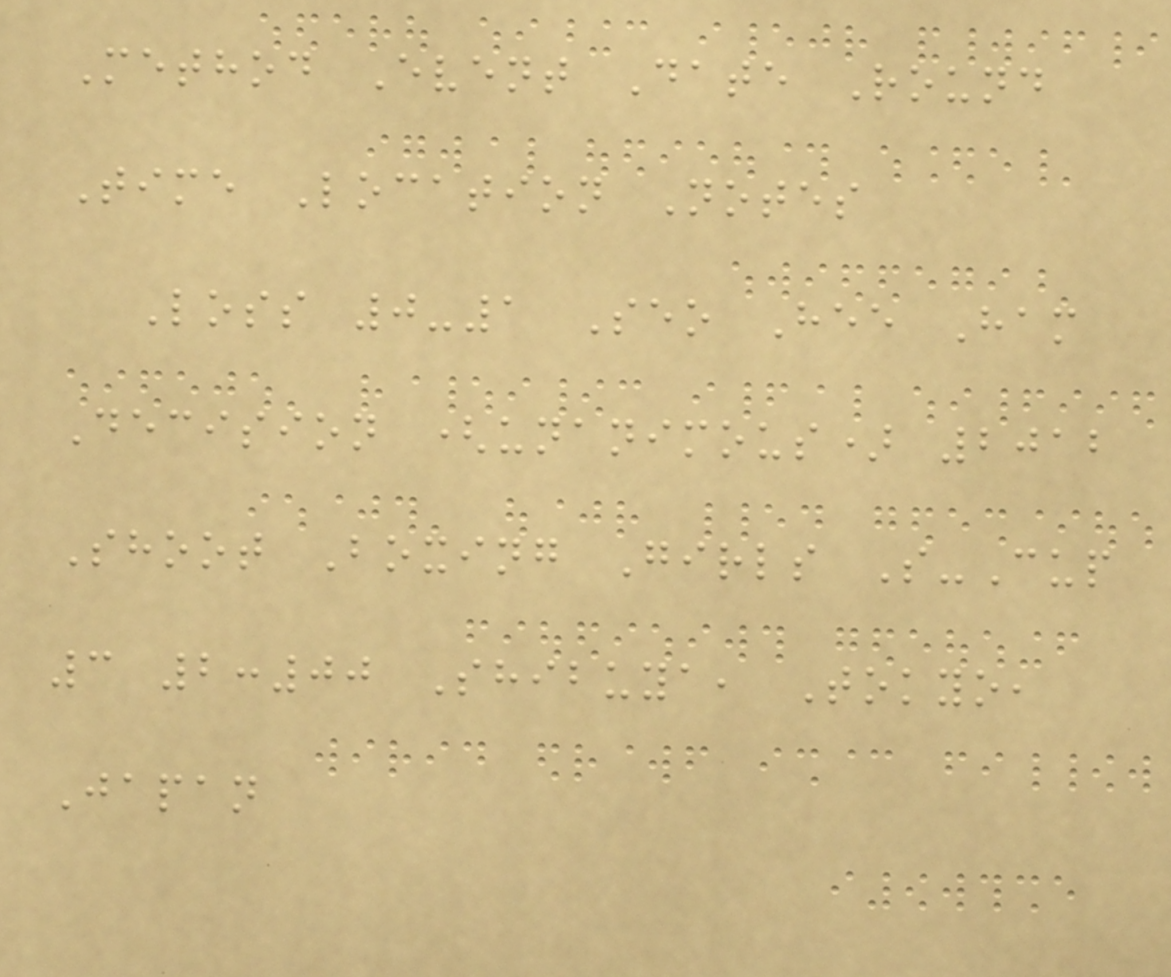Method Event Date Round
Time Location Notes
Loss 0-1 Seo Hee Ham
Decision (unanimous) 2012
Shoot Boxing Girls S-Cup
3 2:00 Shibuya, Tokyo,
Japan
